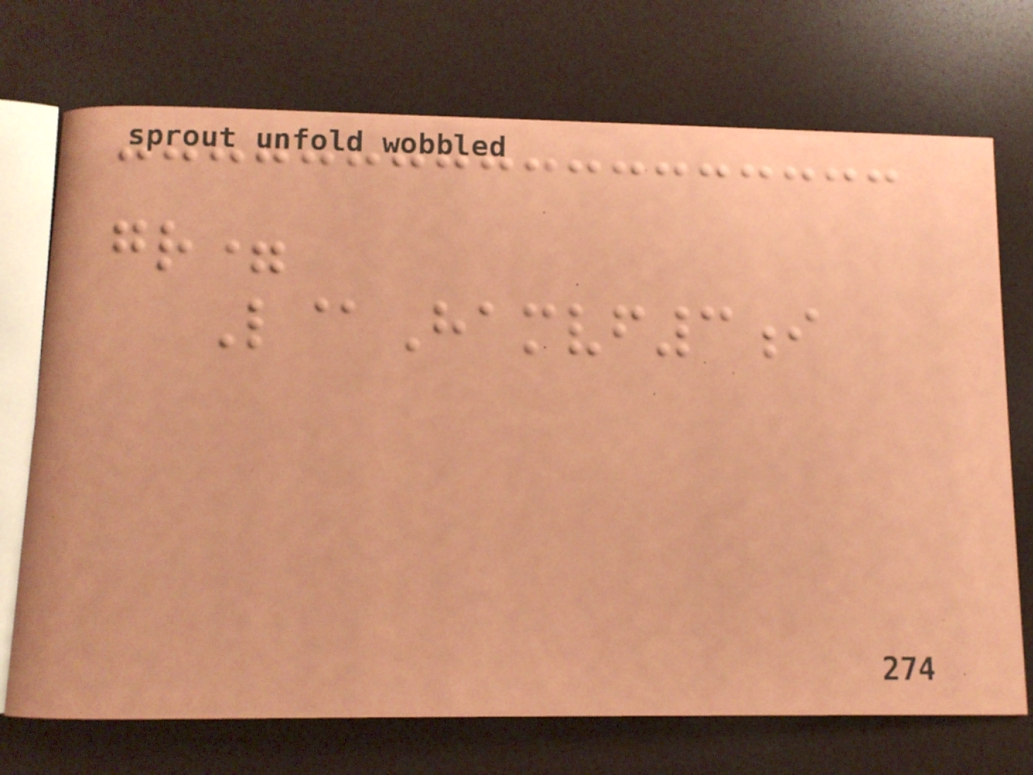gr=
L@Hamvf3i
